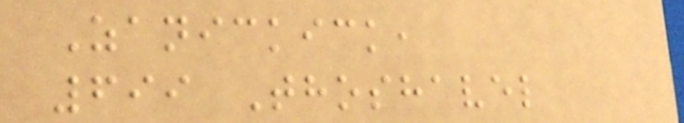Zanickick,
699 Thoshavel
